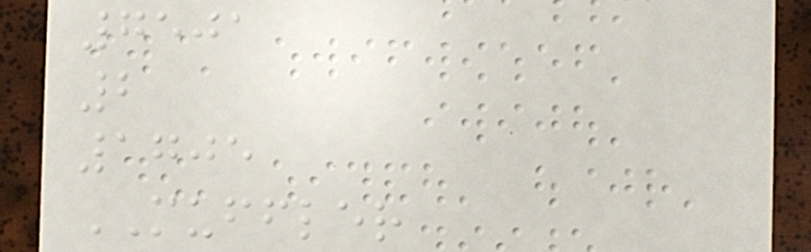7501
2
1705
MUFFLER
